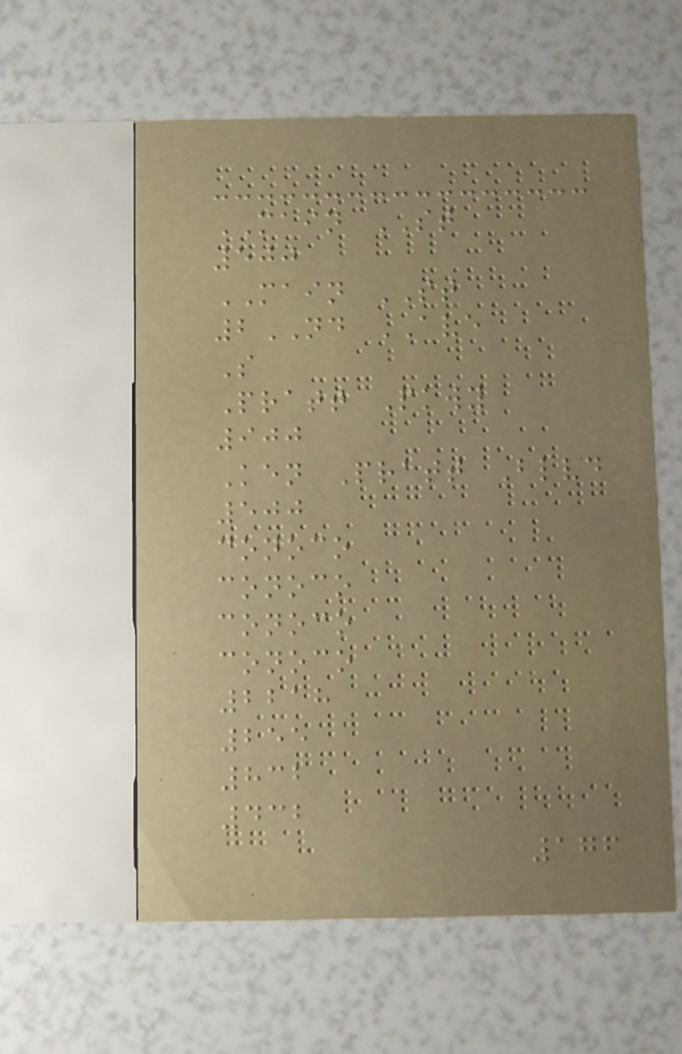MAIN ST
500
MAIN ST
2ND AVE
S
Pratt Pkwy
900
Ken Pratt Blvd
500
conoco
conoco
conoco
conoco
2218
255
832
432
176
